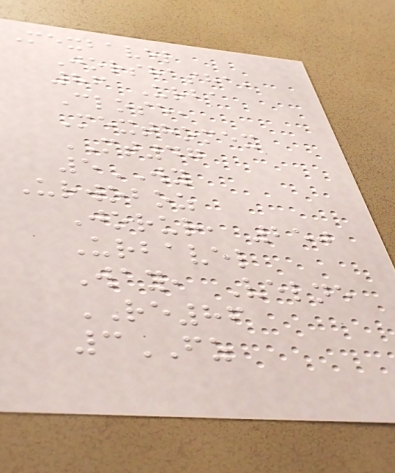Mexbavel
Jorshasha,
86 Urba
Close,
Mexthomex
MT47
5WY
Urwoboz
Jorur, 250
Urbavel
Way, Velne
RE86
3FZ
